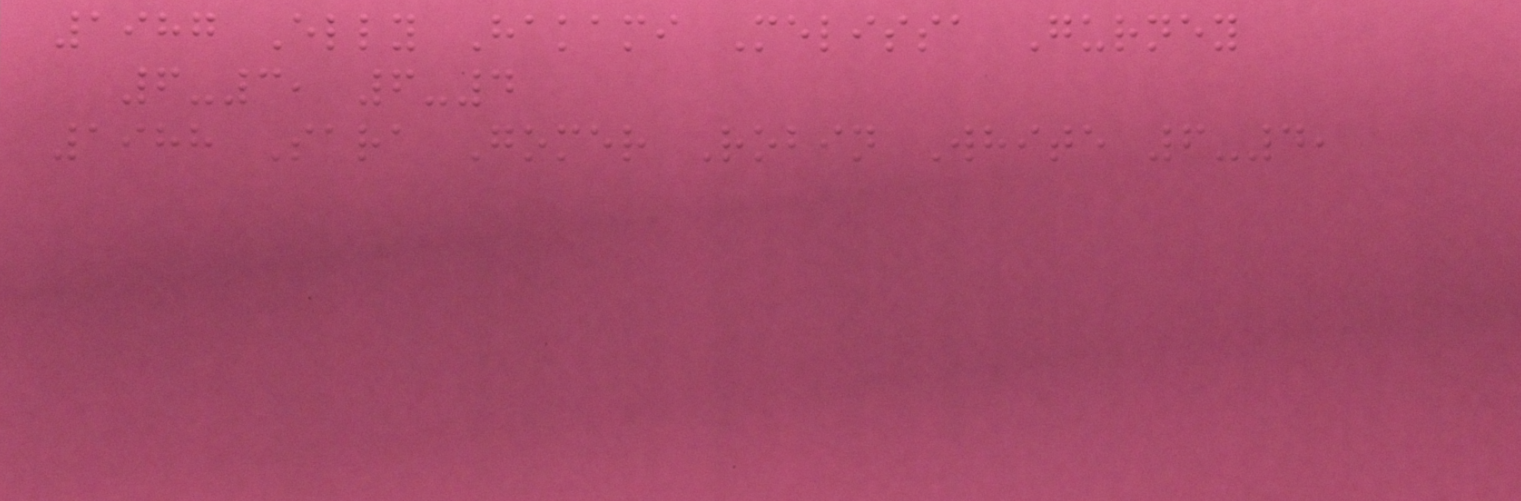1987 Elly Hakami Melissa Gurney
6-3, 6-4
1988 Sara Gomer Robin White 6-4,
